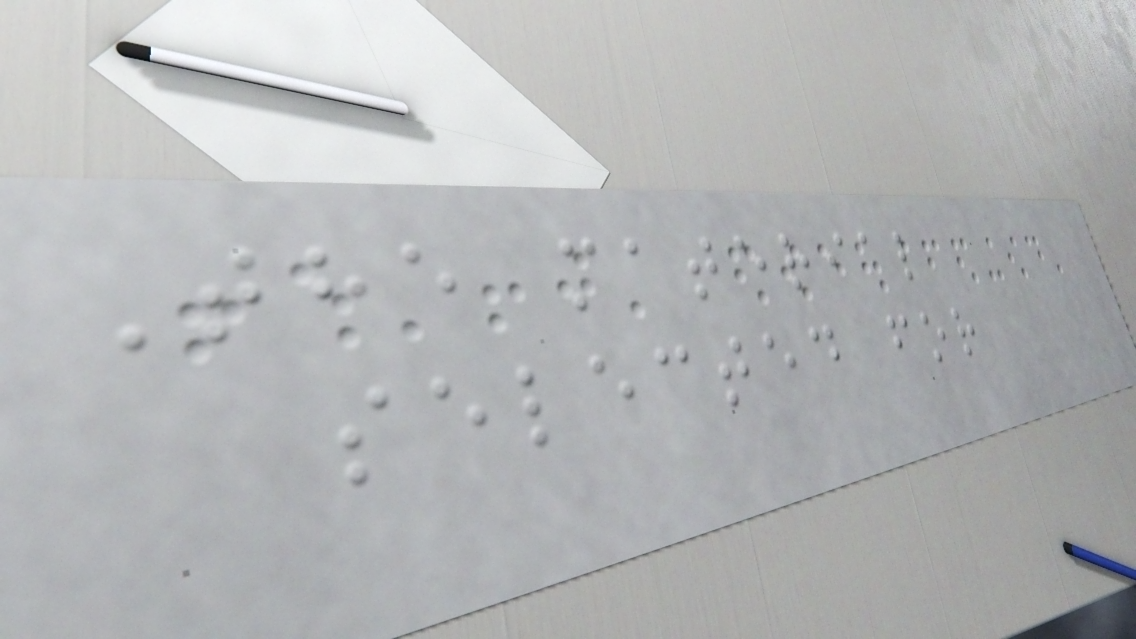The material
selected for
